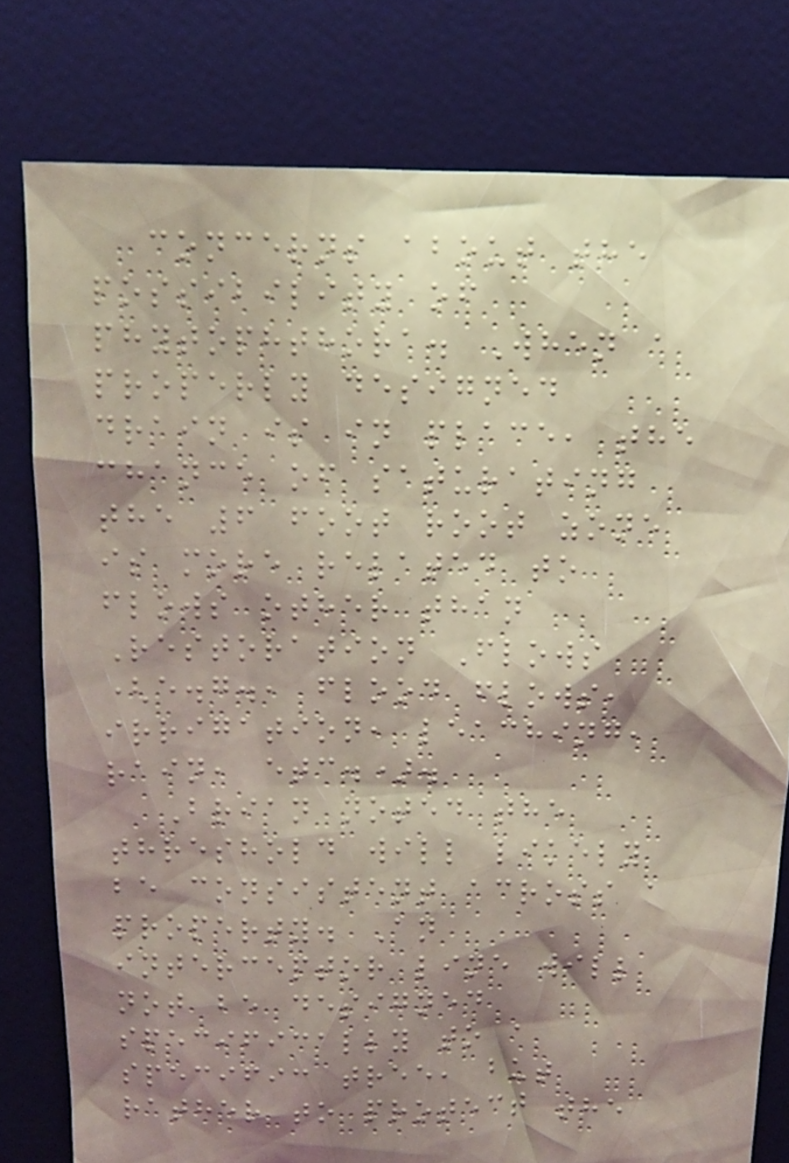concerns about the
possibility of
phytophthora. When a
properly designed
drain is in place, the
chance of saturating
the 6 foot root zone
is more related to
flows other than
Restoration Flows
(e.g., flood flows,
irrigation, leaching,
rain, etc.).
Brian noted the
threshold will likely
be consistent across a
property. An
interceptor line will
not be designed
specifically to a
specific tree, but
rather to protect the
